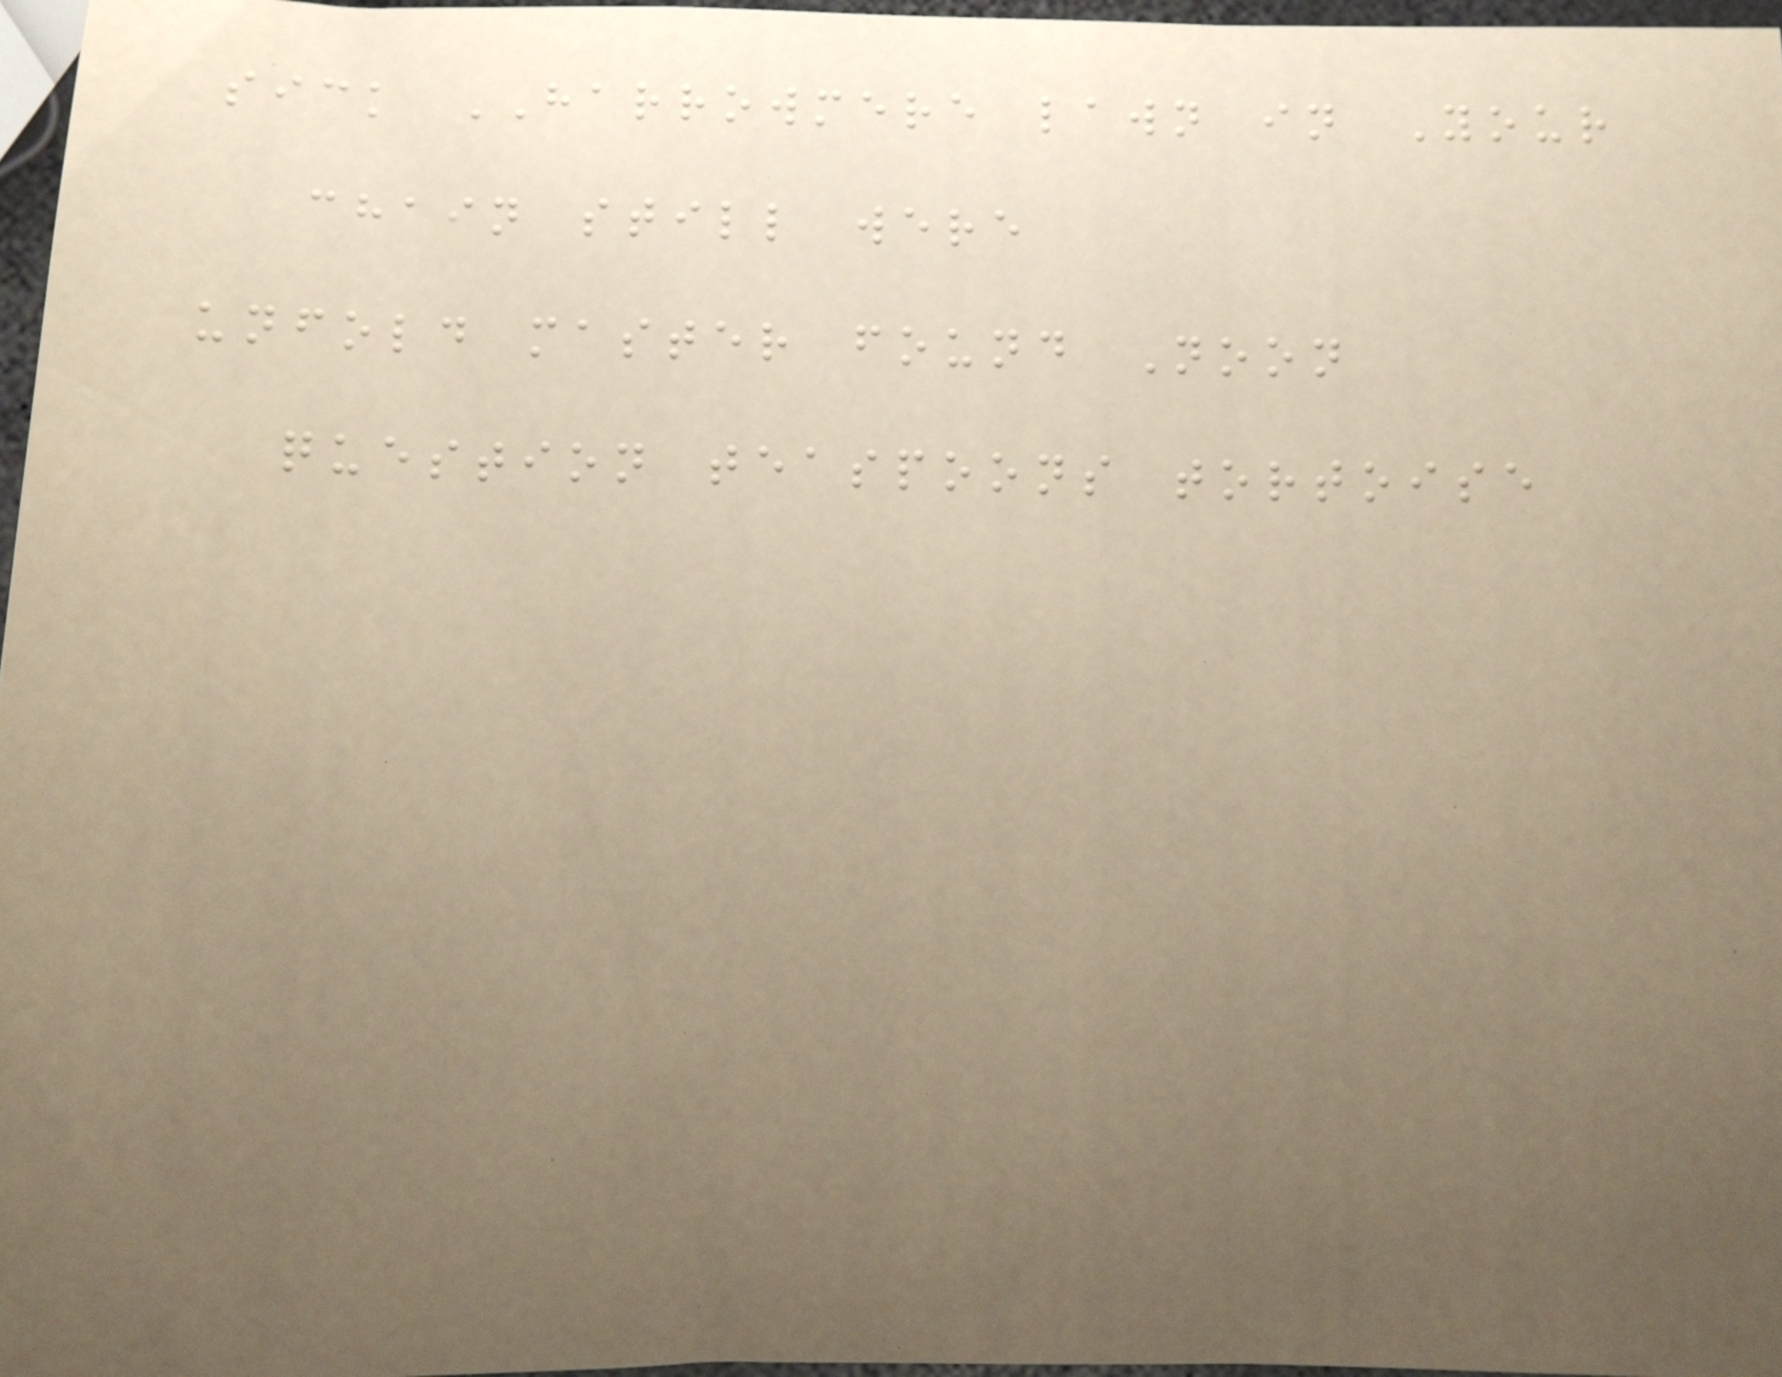sick HARROWMERE lawn in Your
chain still were
unfold master found Noon
question teaspoons tortoise
